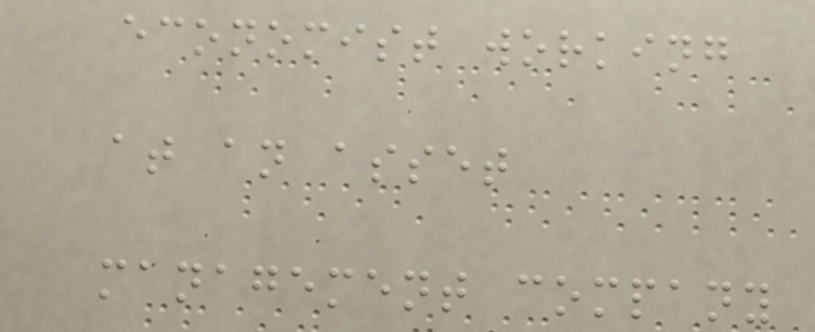economist working
at an asset
management company
